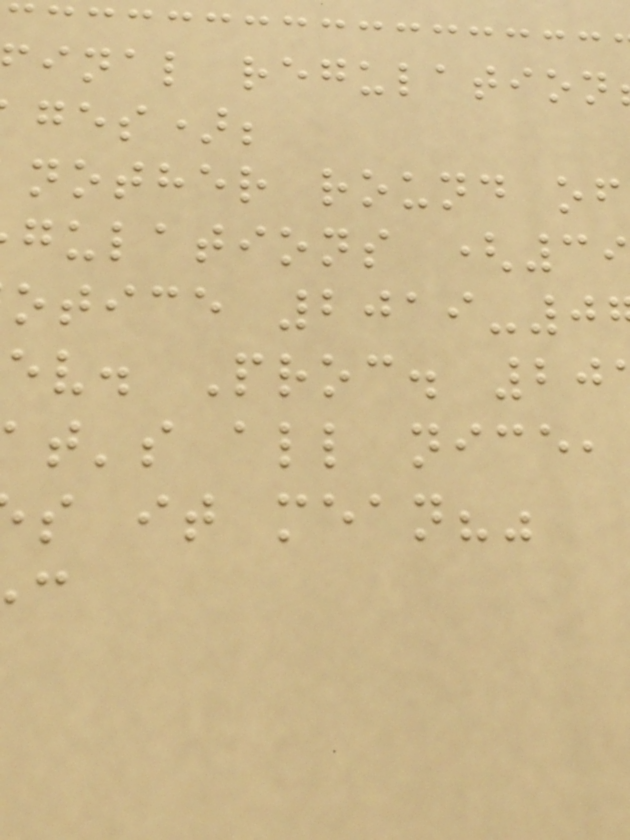inal regulation
ges);
nother round of
gulations (3
otice 2019-0
ev. Proc. 20
t's all nice,
s it mean?"
